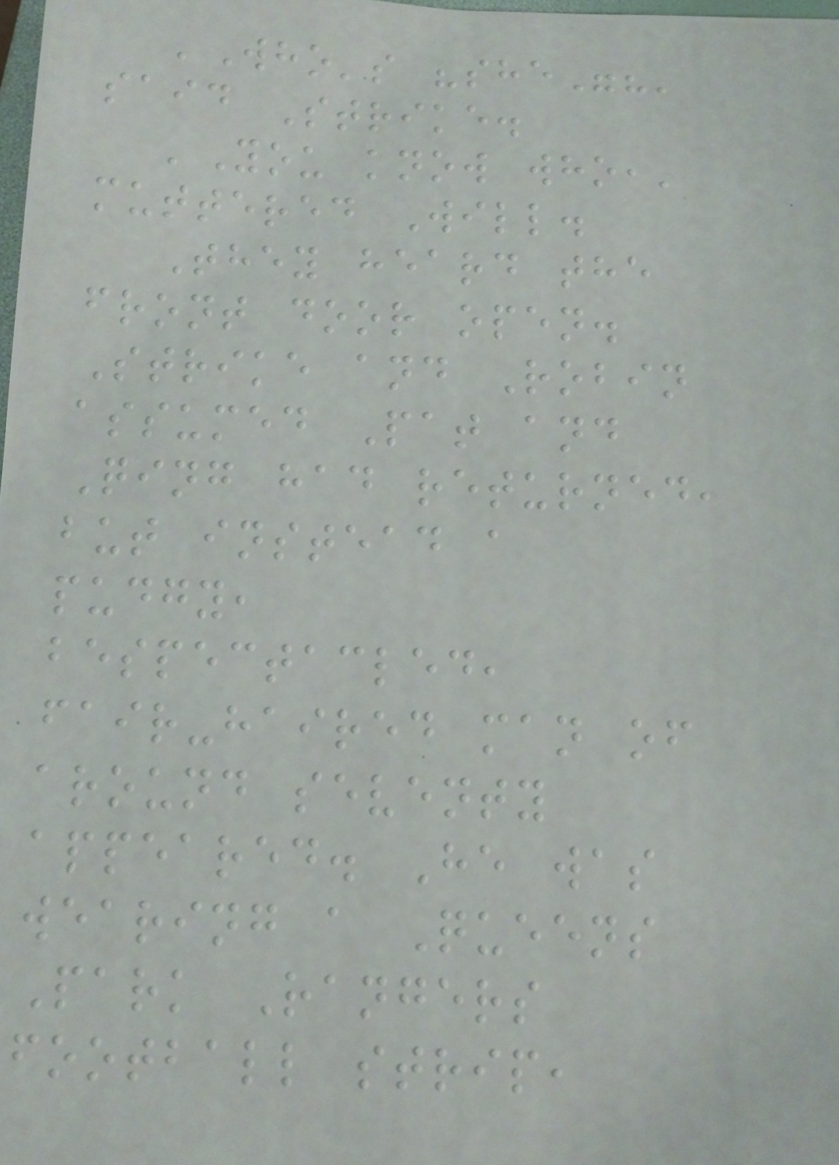'Who's "she"?'
said Strike.
'You know who,'
muttered Will.
They heard the
front door open.
Strike and Robin
assumed Pat and
Qing had returned,
but instead a
pudgy,
bespectacled,
fair-haired man of
around seventy
appeared. He was
wearing a Queens
Park Rangers
football strip,
